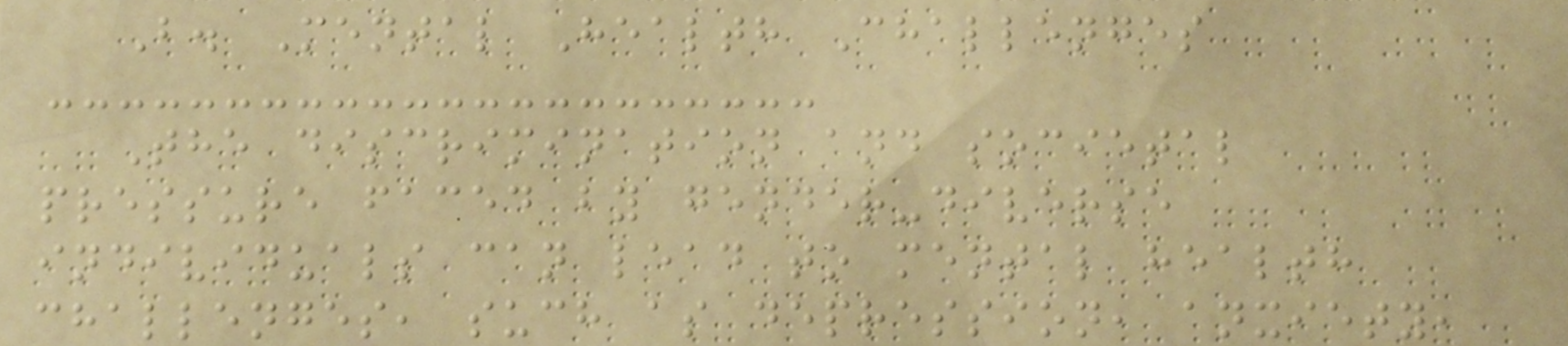B. Mental Health Challenges
The discrimination and societal
pressure faced by gender-diverse
individuals can lead to mental health
challenges, such as depression, anxiety,
